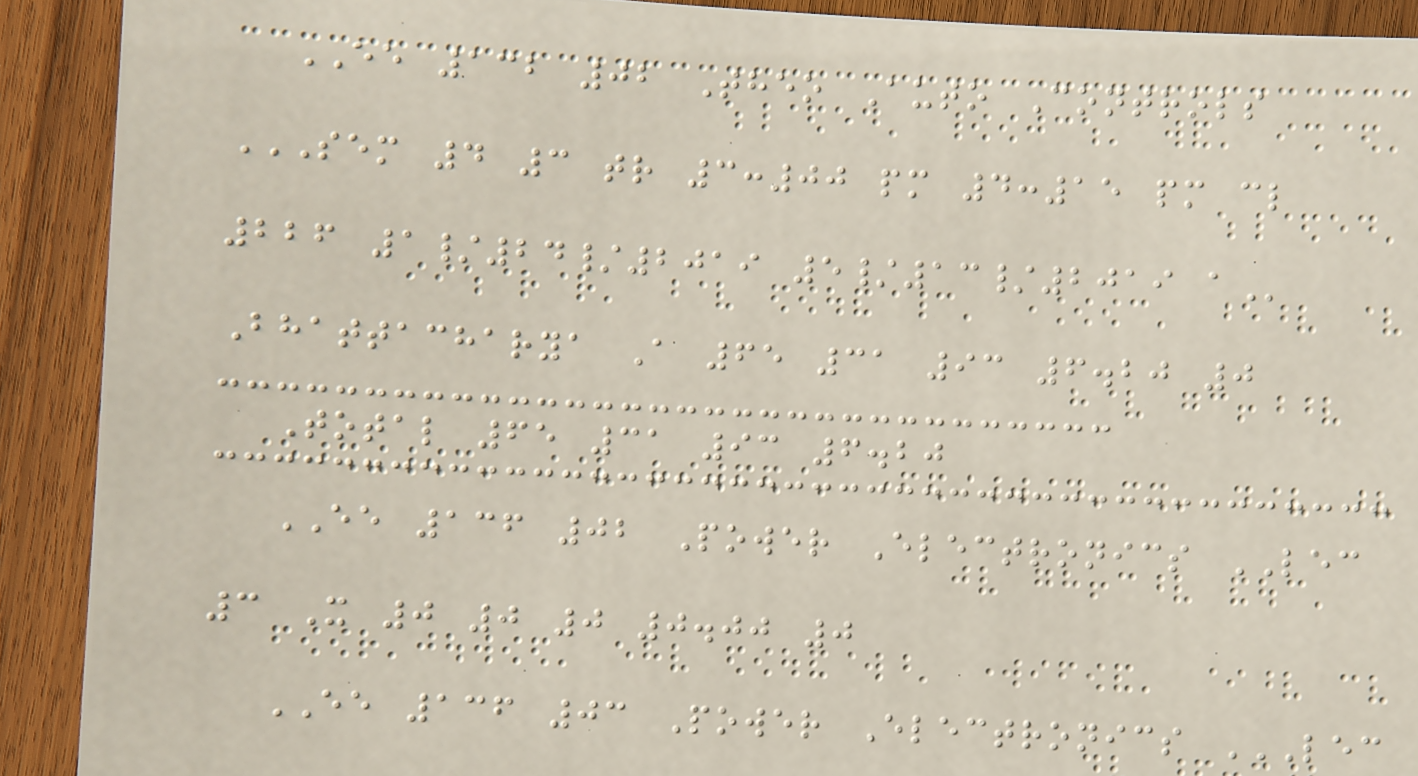EE 132 02 Theo Auto Controls
SEM 4 3 TR 3:00 PM 4:15 PM CL
226 1/24/2019 5/13/2019 A
Bhattacharya A 65 31 93 6.20 0
Total 65 31 93 6.20
EE 136 02 Power Electronics LEC
3 X 0 0 0 0.00 0
EE 136 03 Power Electronics LEC
